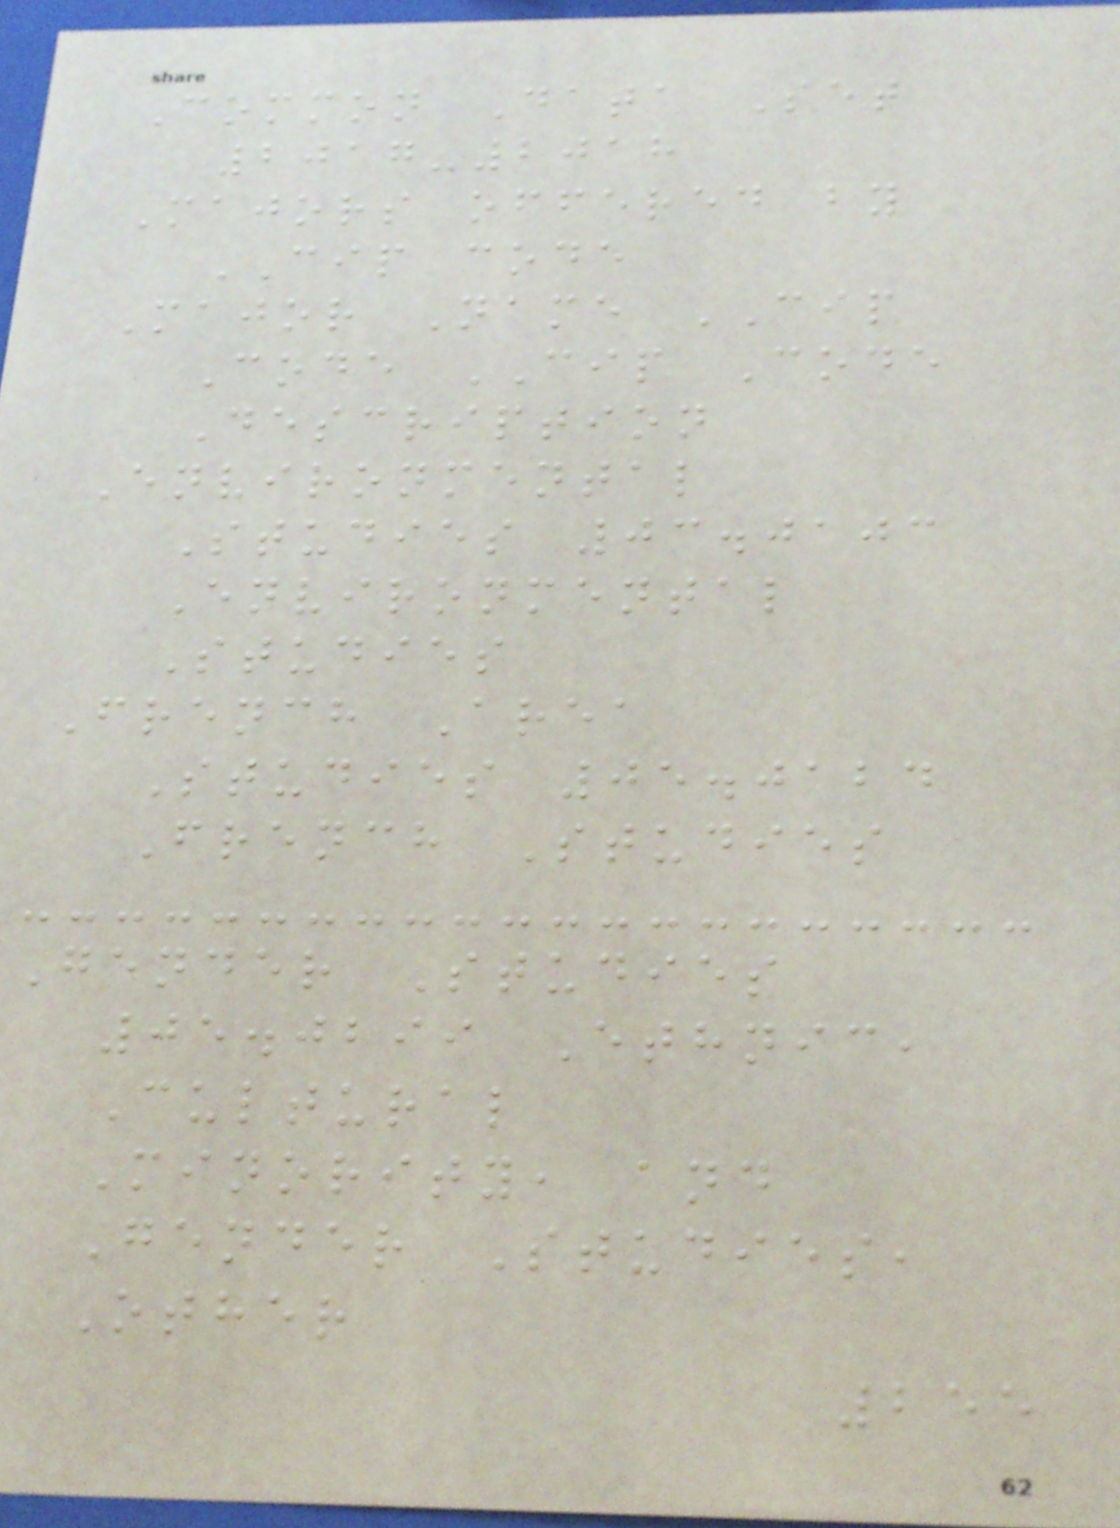Common Data Set
2017-2018
Majors offered by
CIP code
Major Name CIP
Code CIP Code
Description
Environmental
Studies 03.0103
Environmental
Studies
French Area
Studies 05.0124
French Studies
Gender Studies
05.0299 Ethnic,
Cultural
Minority, and
Gender Studies,
Other
255
